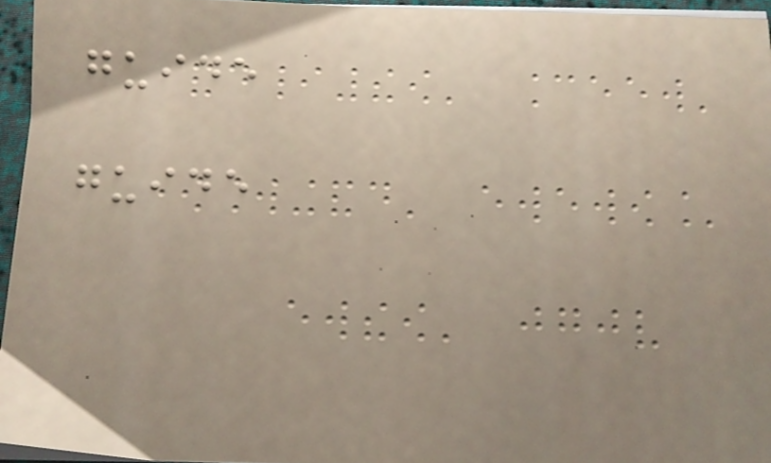guide
guide
